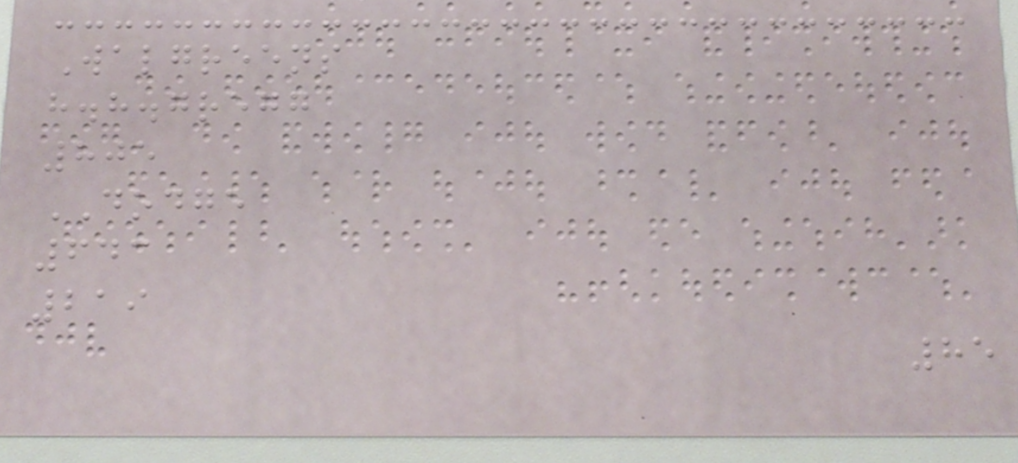Walgreens
h.h.gregg
805
DODGE
643
219
85
